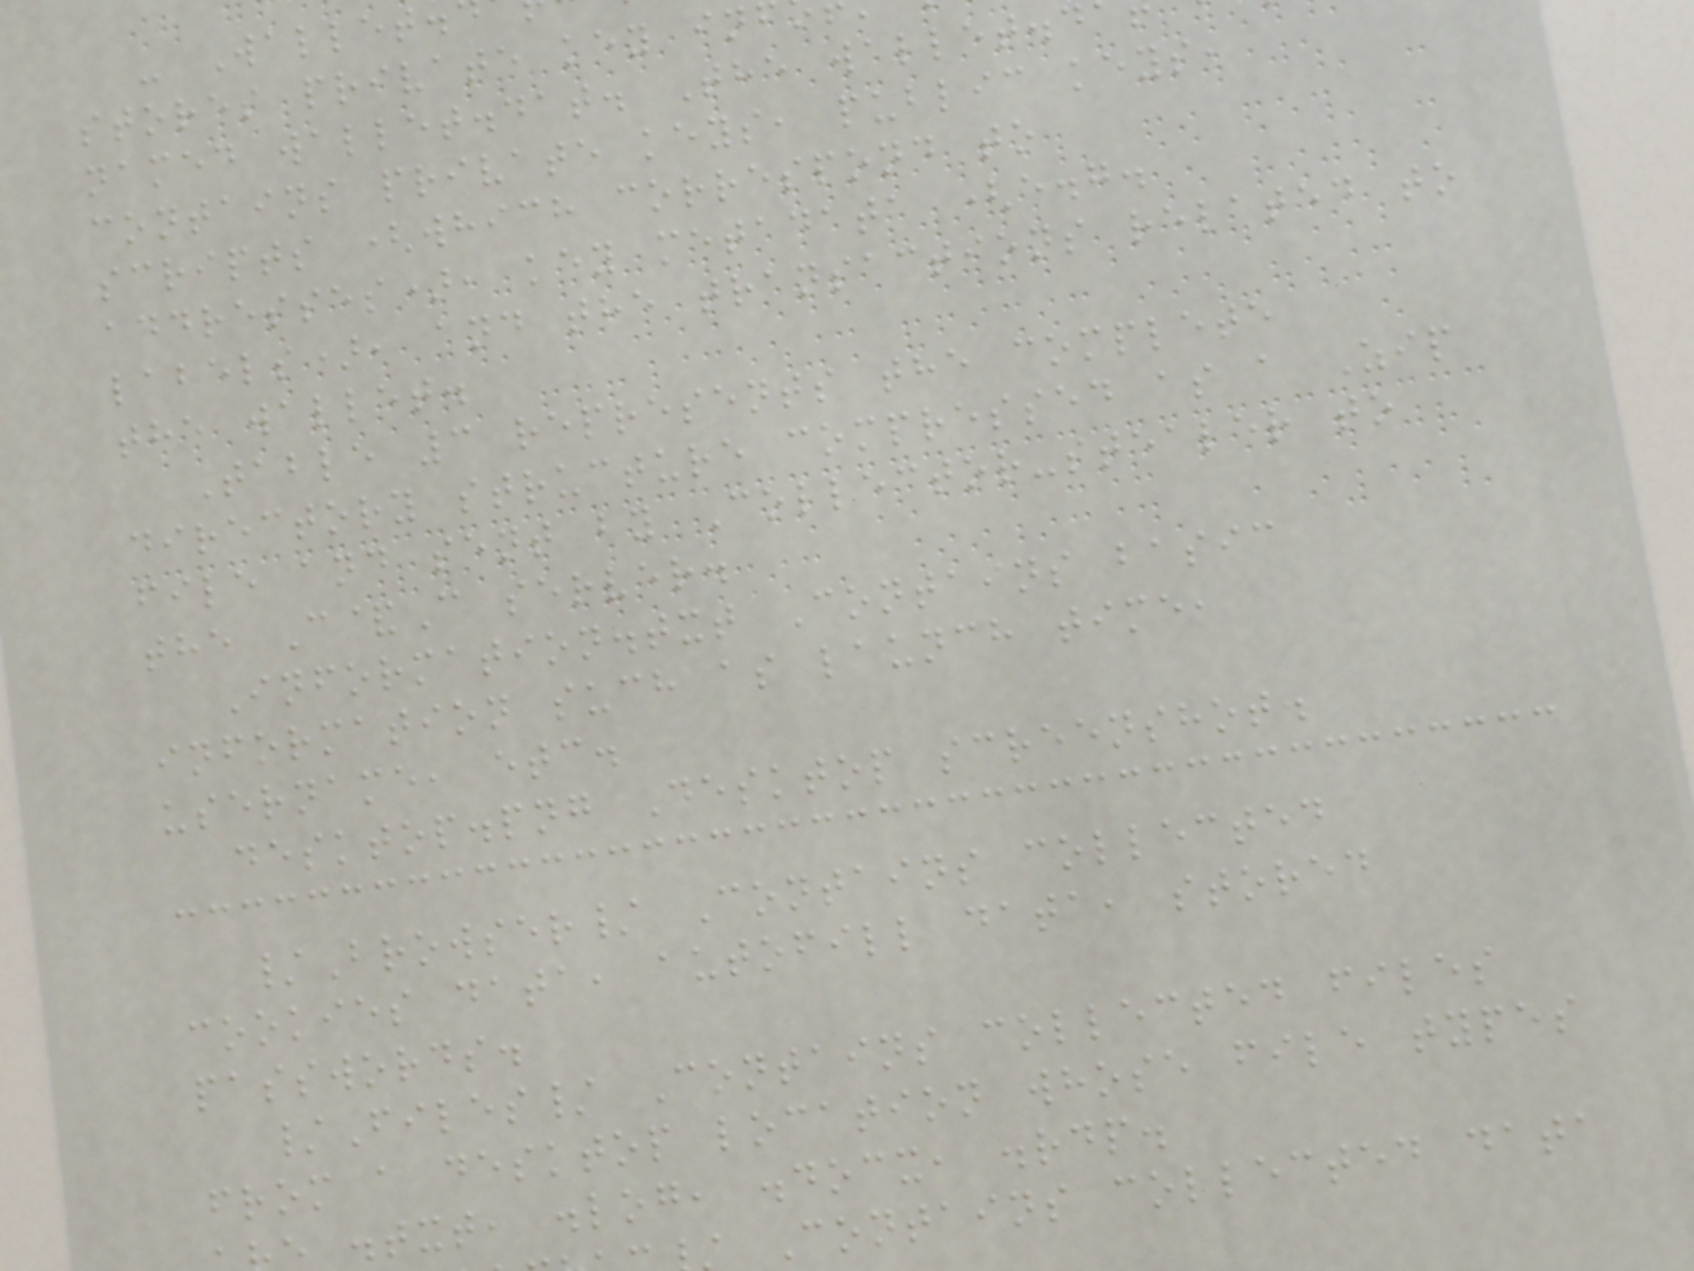- Wallet.
stores private key in
named wallet.dat. The wallet.d
contains private keys, public keys,
scripts (which correspond to
addresses), key metadata (e.g.
labels), and the transactions related to
the wallet.
Table 3 represents the complete
directory structure compressed as a Zip
file and sent by Collector-stealer to
the C&C server.
Information.txt Contains basic
information such as launch time,
username, etc.
desktop.png Desktop screenshot.
/Browser/ Contains collected
cookies data, autofill data, stored
passwords.
/Files/ Contains collected files
from a desktop location whose file types
.txt, .log, .docx, .rdp.
Contains collected data
